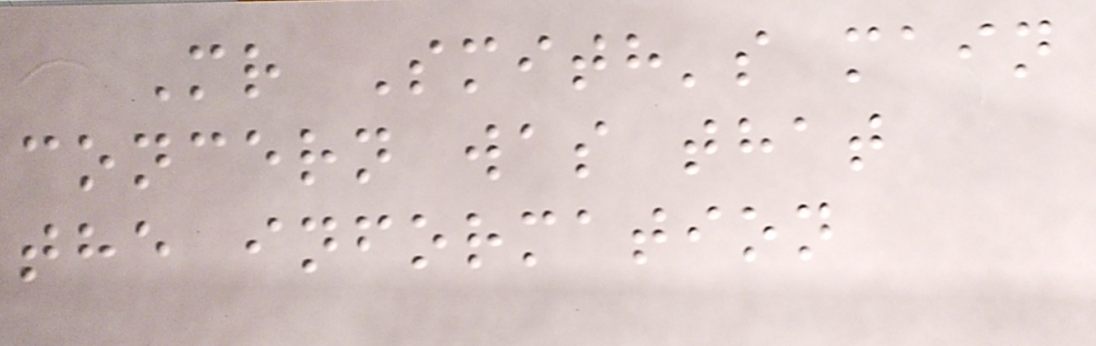Mr Smith's main
concern was that
the information
